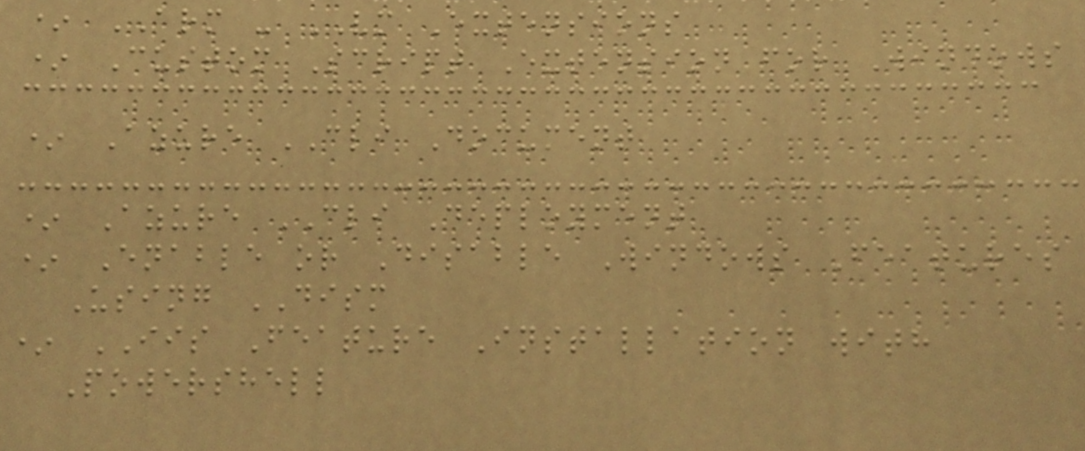* ARM - VM Extensions
* Custom Script Extension for Windows
* Azure CLI Document
* Azure CLI Deployment
* Enable or Disable Windows Features
Using DISM
* IIS Feature Installation with
Powershell
